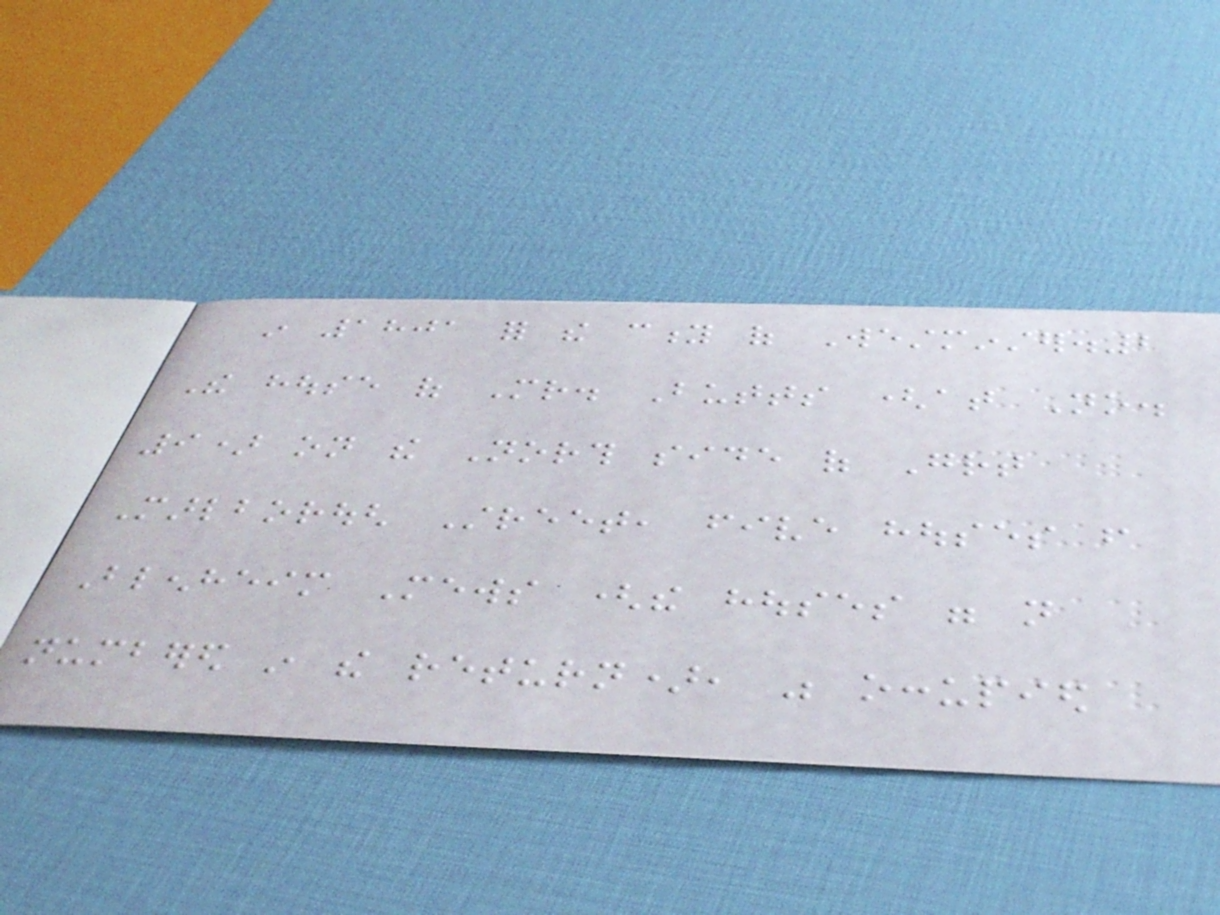in 1801 for the city of Westminster.2
The house of Mr. Butts (at No.
9) on the North side of Great
Marlborough Street, five houses from
Blenheim Mews (the houses were not
numbered in the return), was occupied
